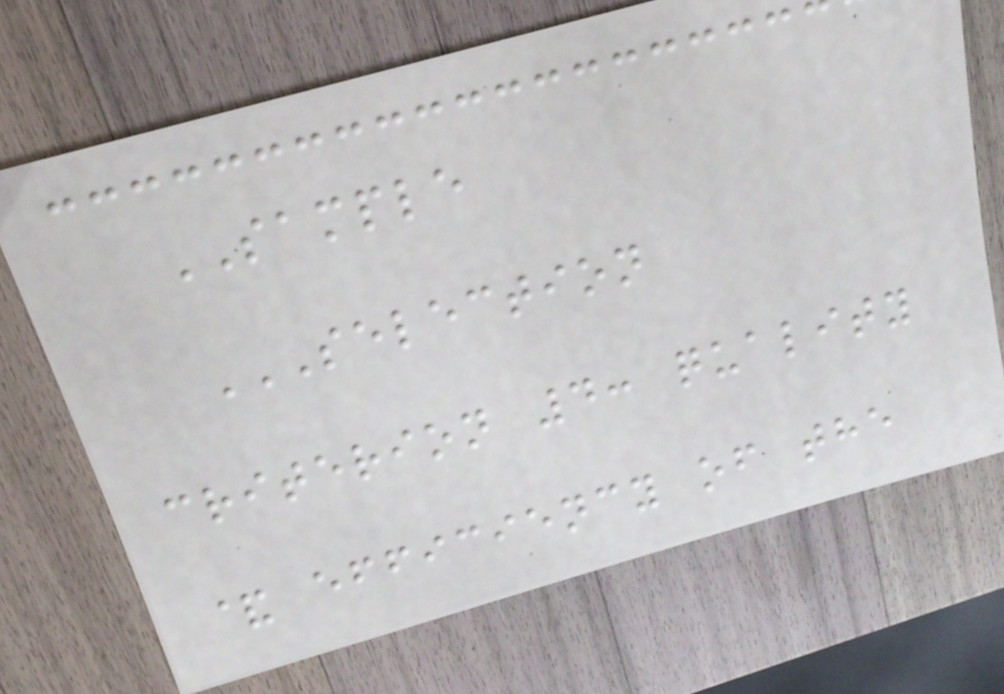SAMPLE
SELECTION
CRITERION 4: QUALITY
& EFFICIENCY OF THE
